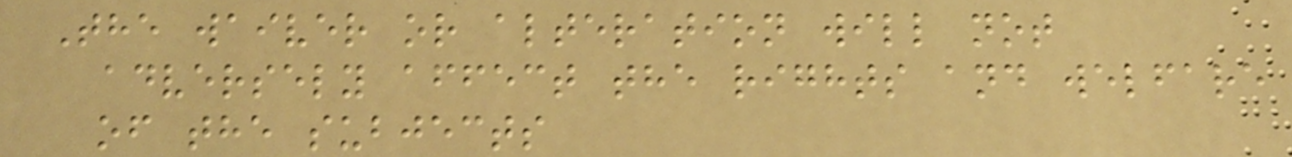The waiver or alteration will not
adversely affect the rights and welfare
of the subjects
